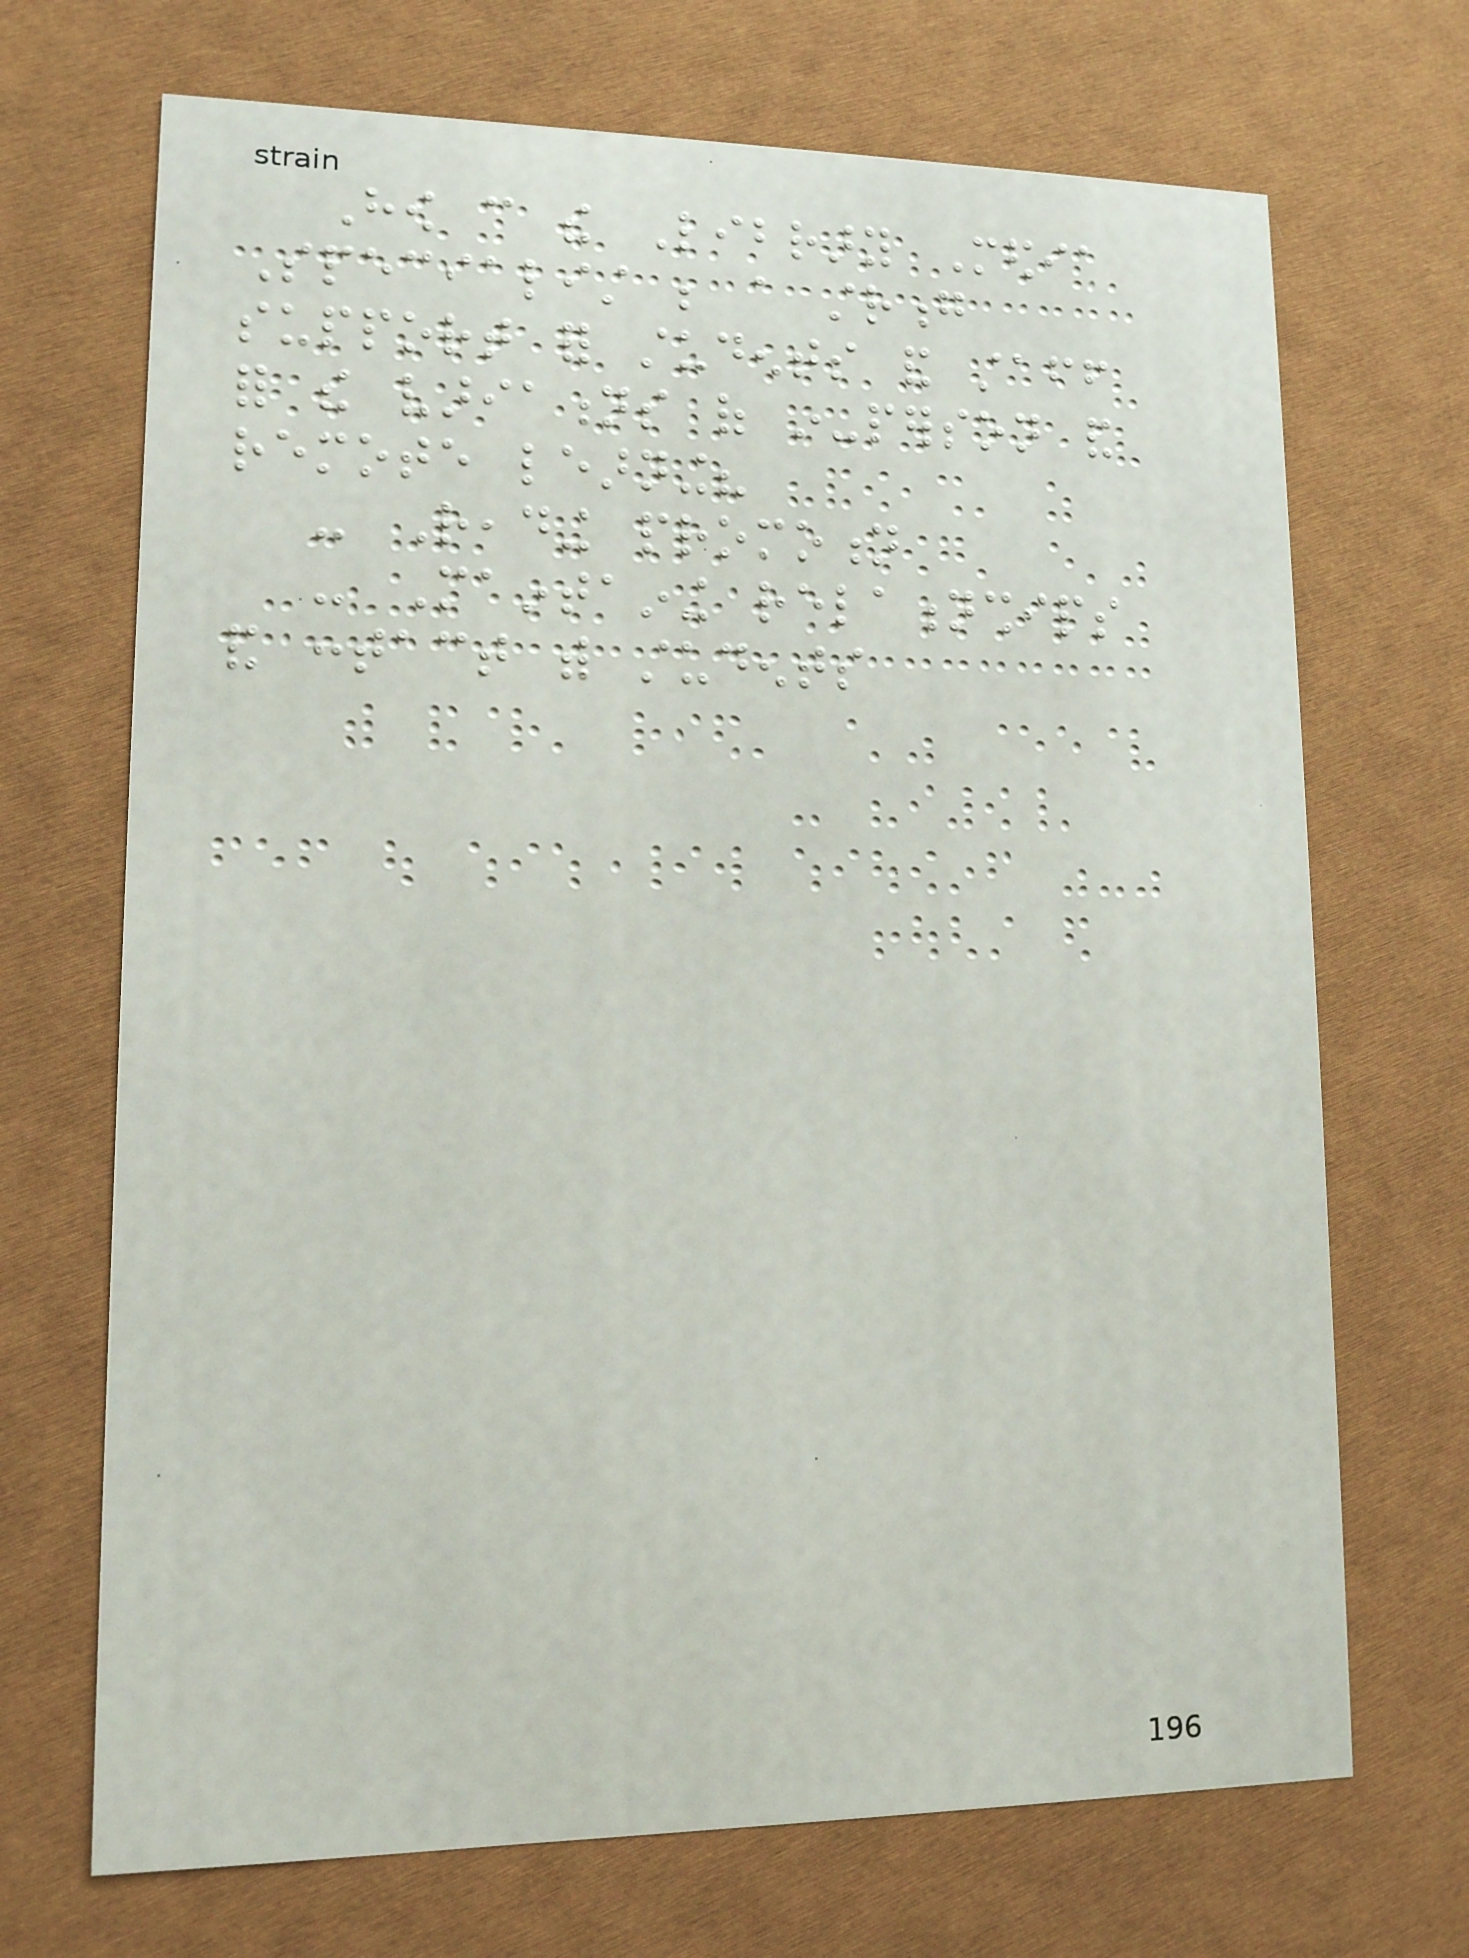How can the Library Media
Specialist be a strong
support for students and staff
for the variations of in-person and
remote learning?
- Reading promotion
- Maintaining relationships
and contact with students
